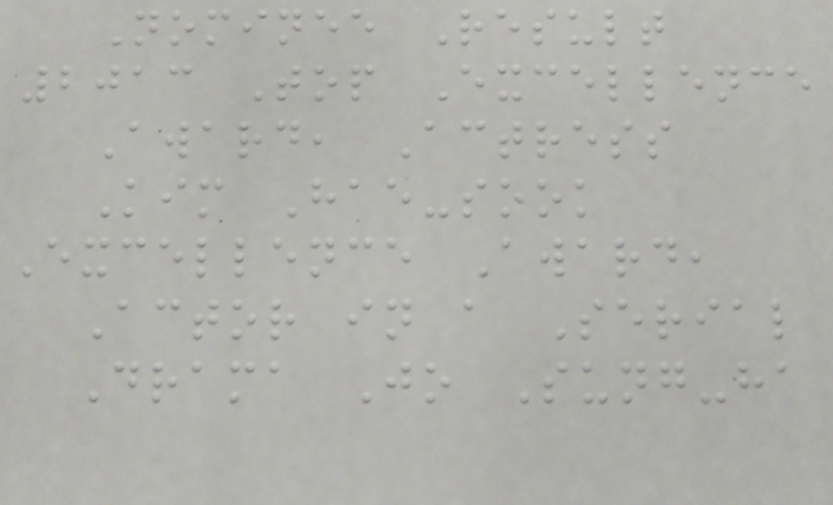Nominee Result
2013 Top Excellence
Award, Actress
Kim Hae-sook
Excellence Award,
Actor in a Serial
Drama Jo Sung-ha
